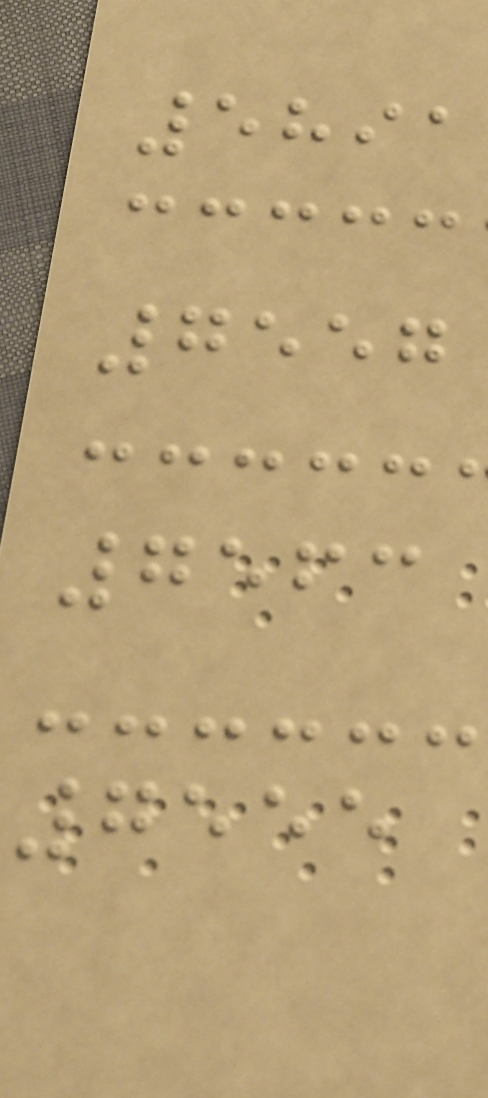5891
7557
7563
7555
